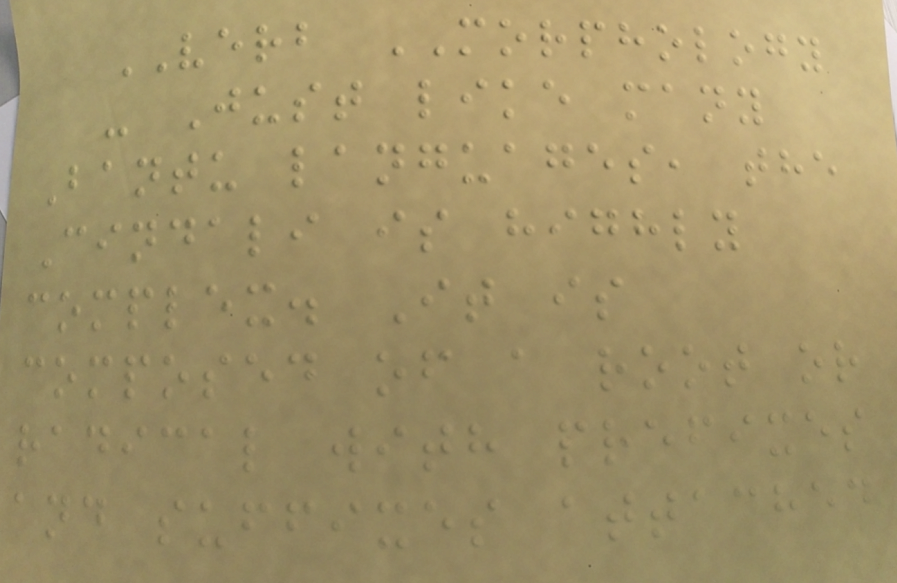VERB MORPHOLOGY
- Just like many
Bantu languages, the
Cindali is highly
complex. It is
composed of a root or
radical with prefixes
and suffixes attached
